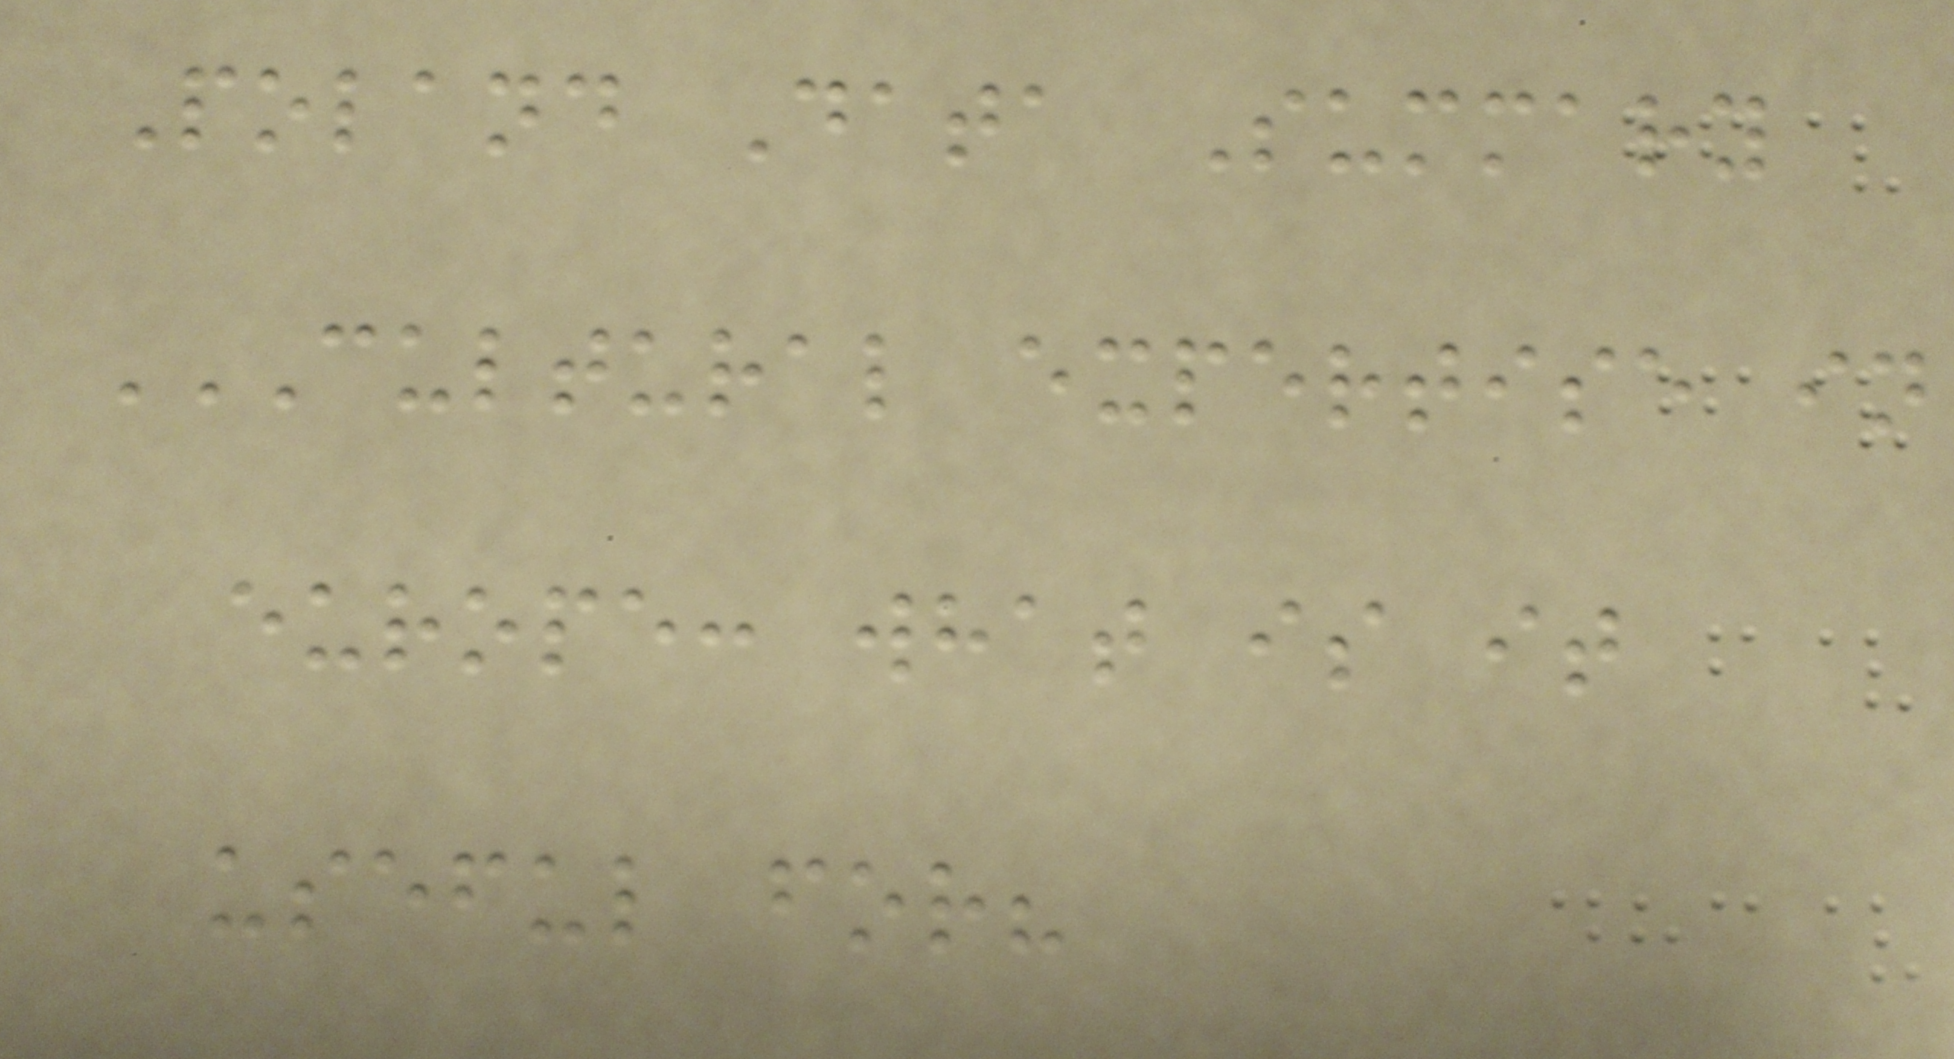Poland Data Summary
CULTURAL EXPERTISE IN
EUROPE: WHAT IS IT
USEFUL FOR?
